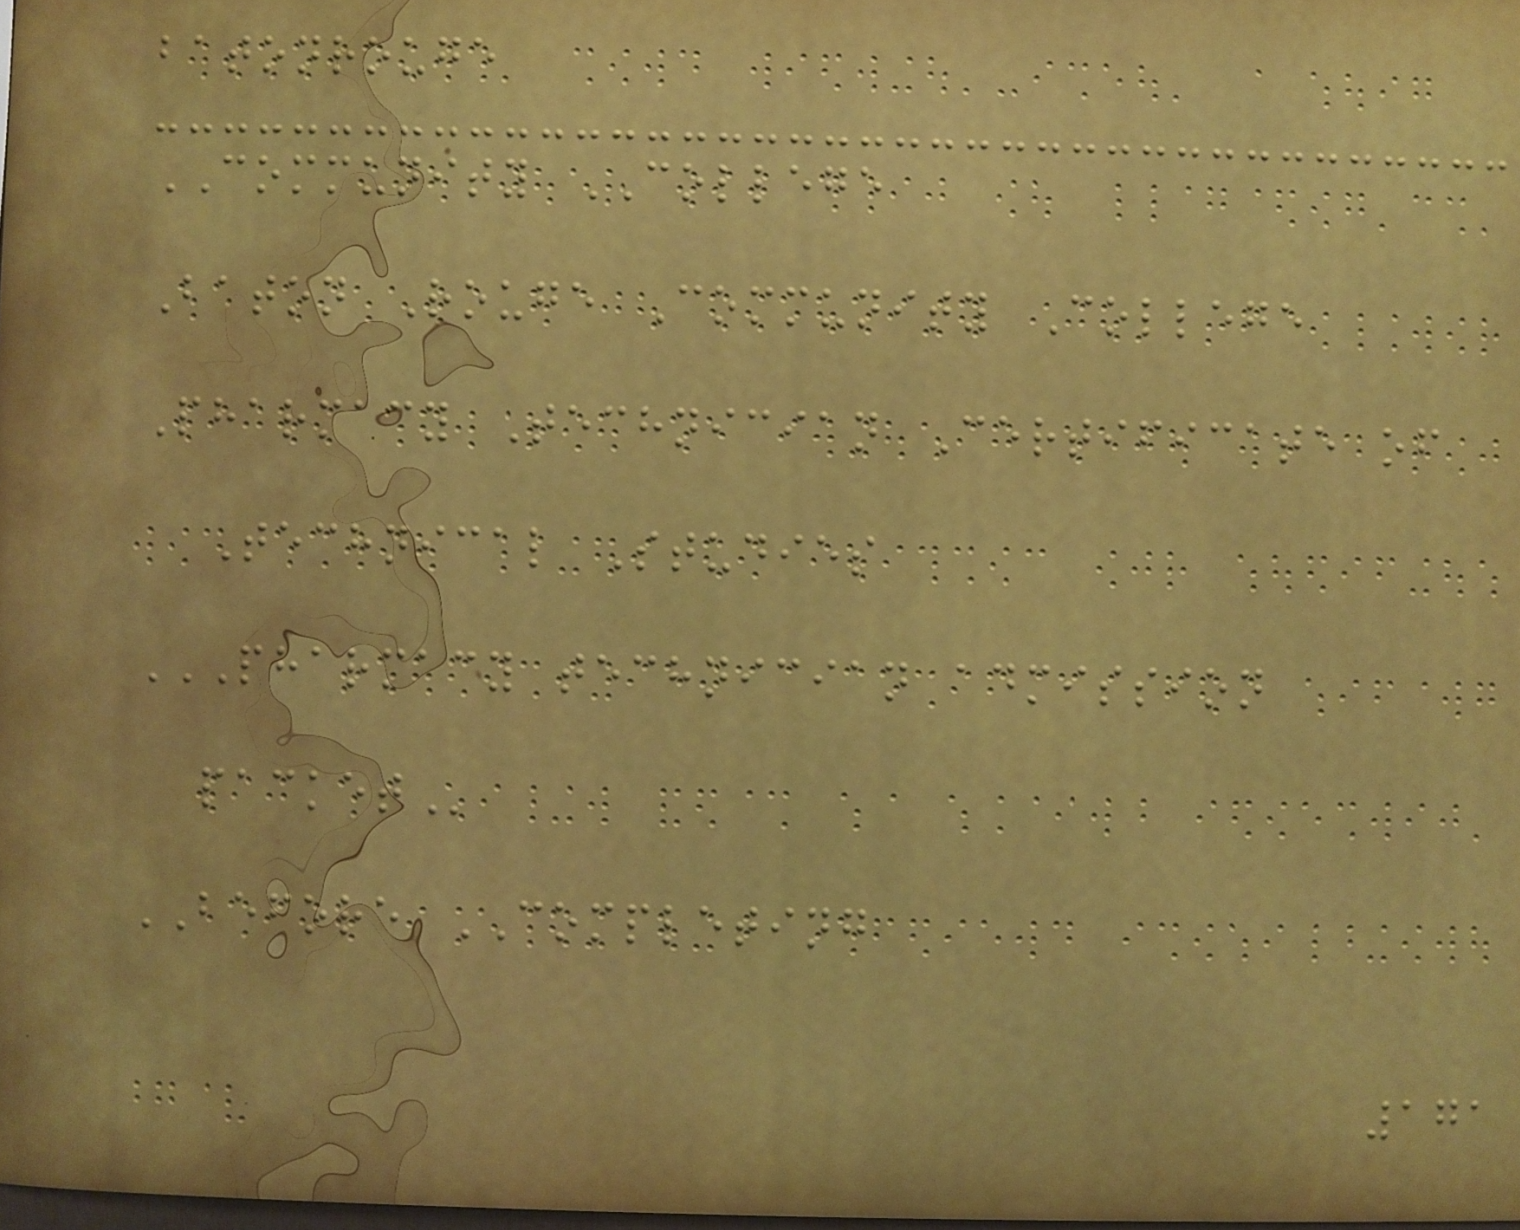batonrouge
COMMUNITY COLLEGE
Baton Rouge Community College
Pharmacy Technician Certificate of
Technical Studies
PHARMACY TECHNICIAN ADMISSION
PACKET
BEFORE COMPLETING
171
